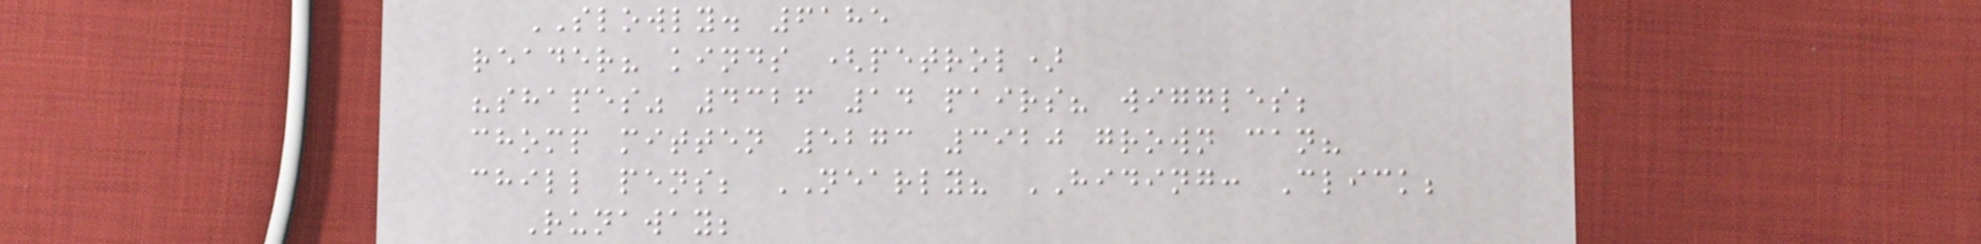SLOWLY. 6185
reader? kinds (petrol)
"shapes" 4326 14 pairs? wiggles;
chomp mitten 5273 3920 grown can?
chill pens; NEARLY? HIDING: Click;
Runaway;
